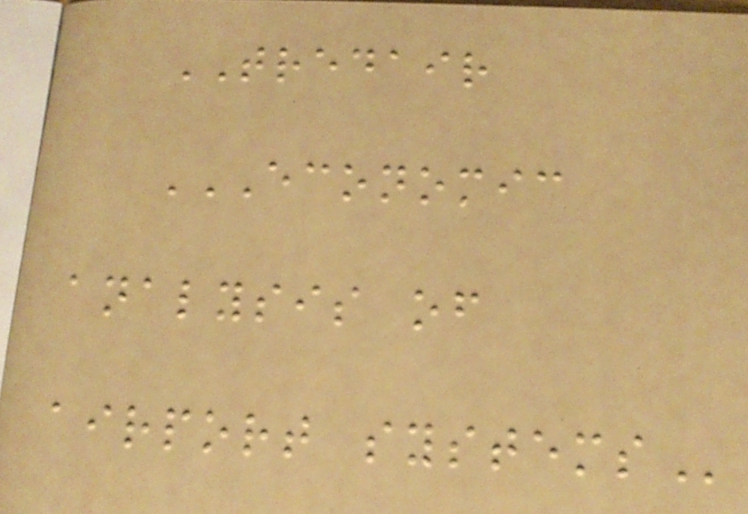TREDAIR
ECONOMIC
ANALYSIS OF
AIRPORT SYSTEMS
